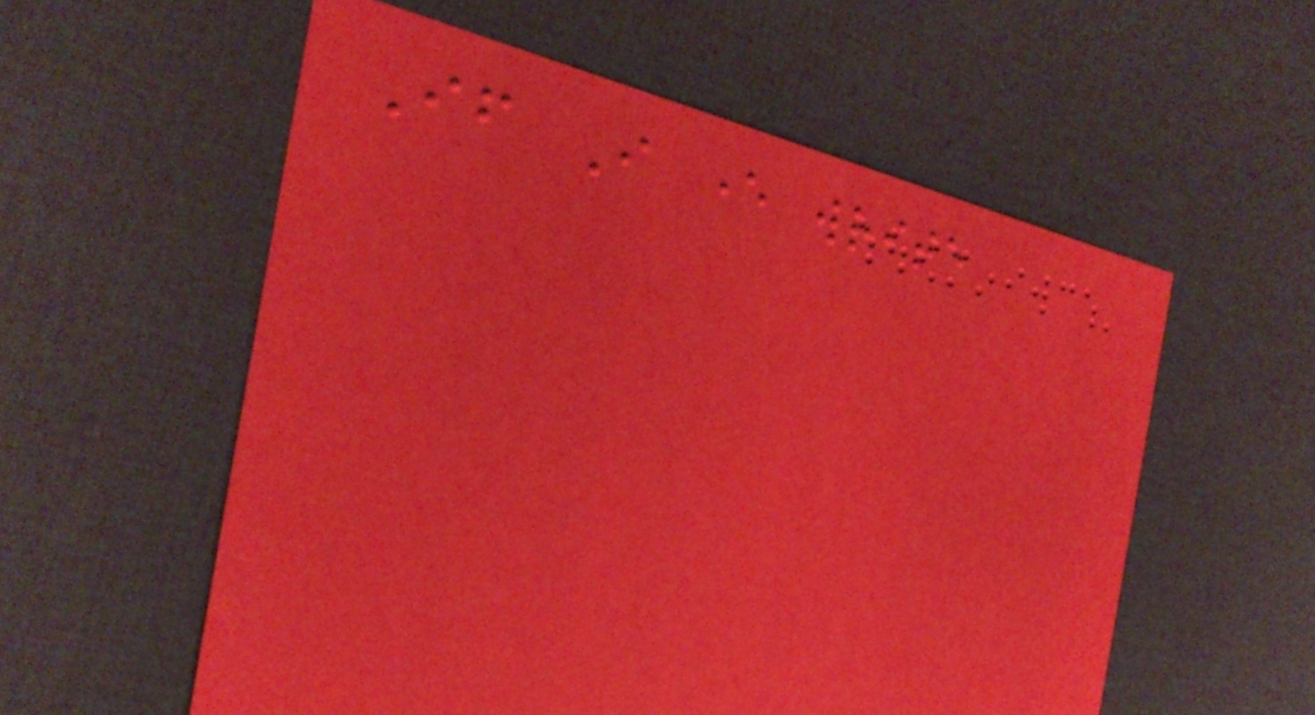If I ever write
